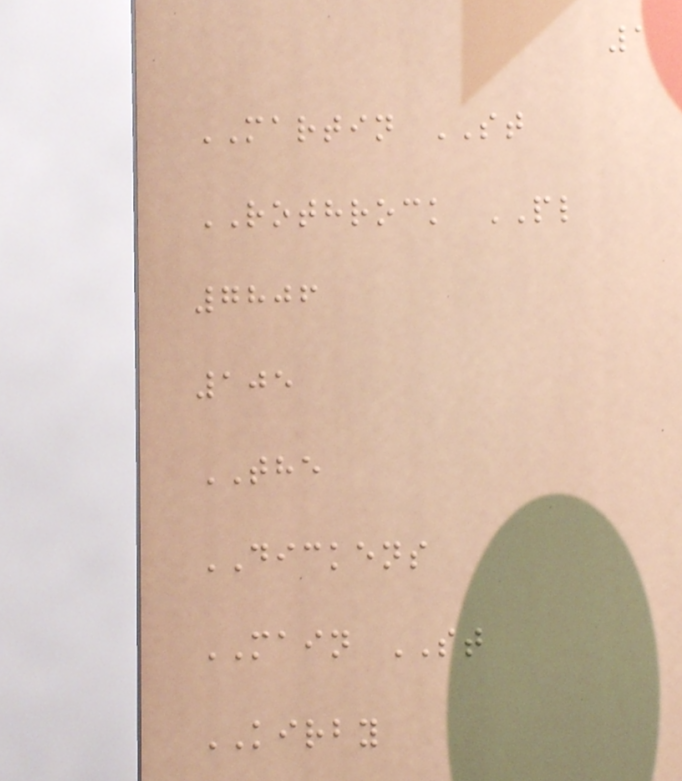1
MARTIN ST
ROTHROCK PL
7806
105
THE
DICKENS
MAIN ST
KIRBY
